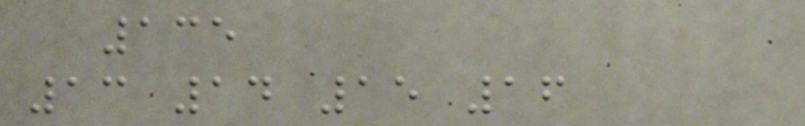135
13 14 15 16
